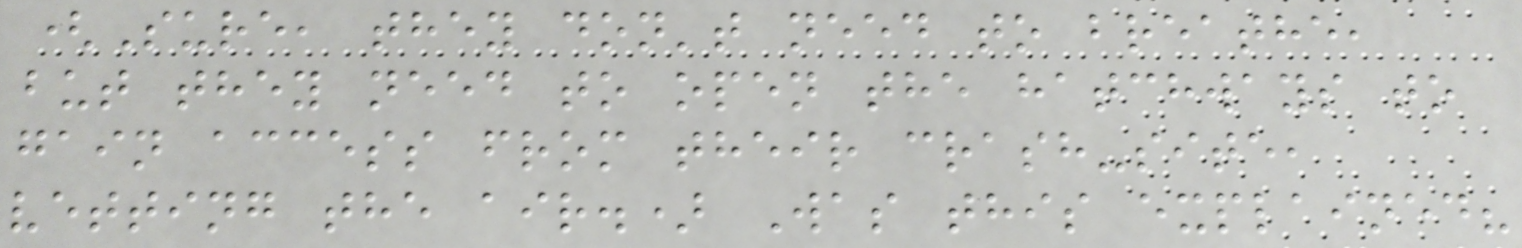(Sure, they don't need to breathe,
but they need to open the hatchways to
gain access from their crash-site,
vetting the air.) Was this explained?
